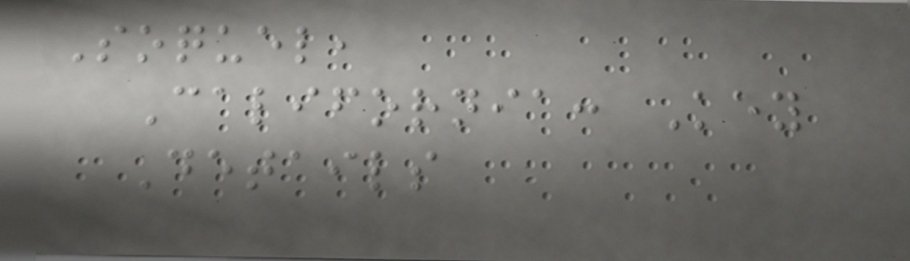Soquel,
California: Key
Details
